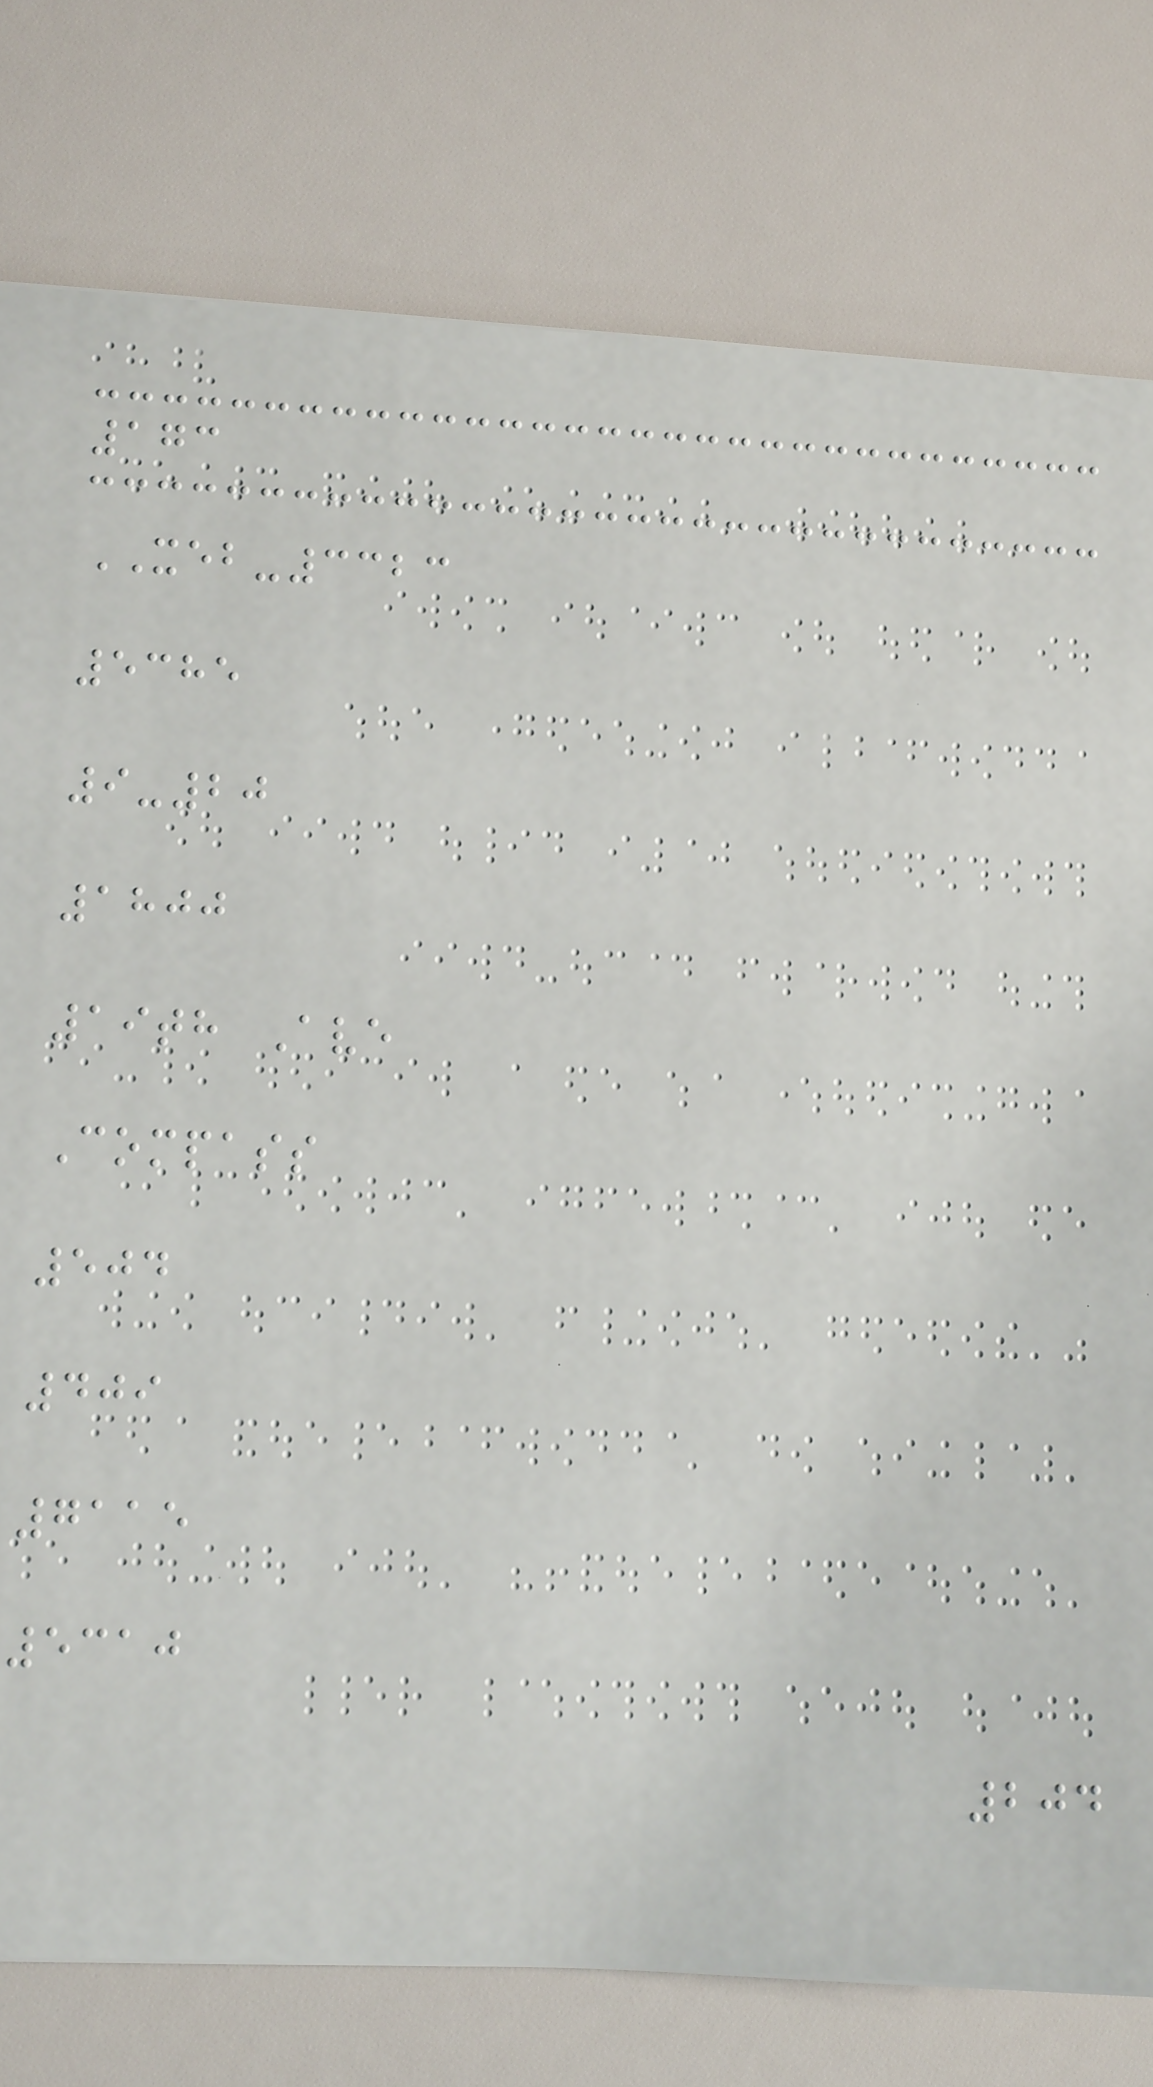173
XEB-3323
5385
9-20
1800
19th Ave
Compass
504
409
7115
5310
204
